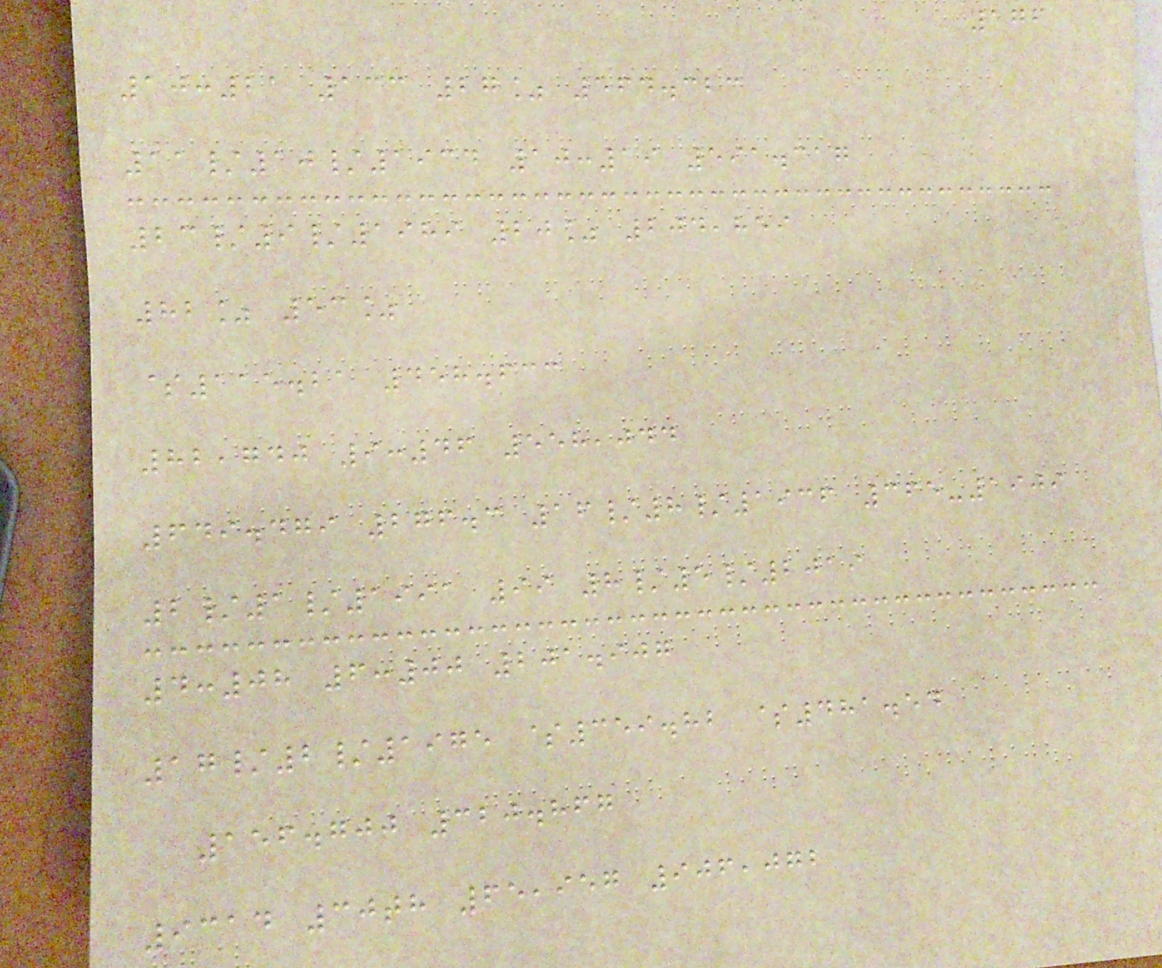176
10:21 133 27% 564.323
11/10/1934 10:19 591.317
23/9/1989 20% 204,859
82% 53%
$115.21 458.633
82,740 9:46 558,044
649.479 276.3 16/8/1936 365-1909
2/1/1991 99 8/5/2019
4:08 6:00 201.907
17/2/1975 $359.82 $481.54
156.700 320.867
9314 30th 65,957 906,072
